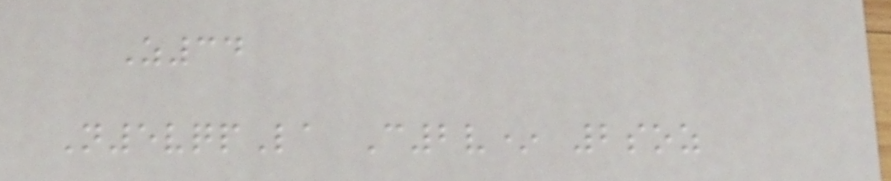Z34
N5vqpLa C2v* 2soz
